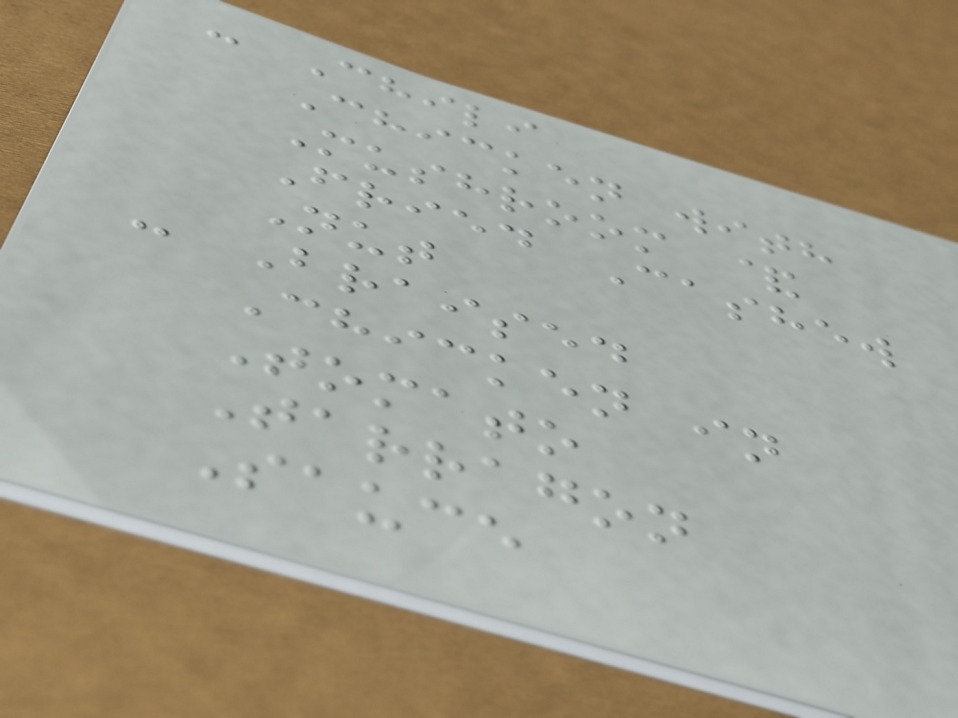- Chili
Chicken with
Mushroom &
Fried Cashew
Nut
- Braised
Chicken in
Tomato
Tarragon
Sauce
